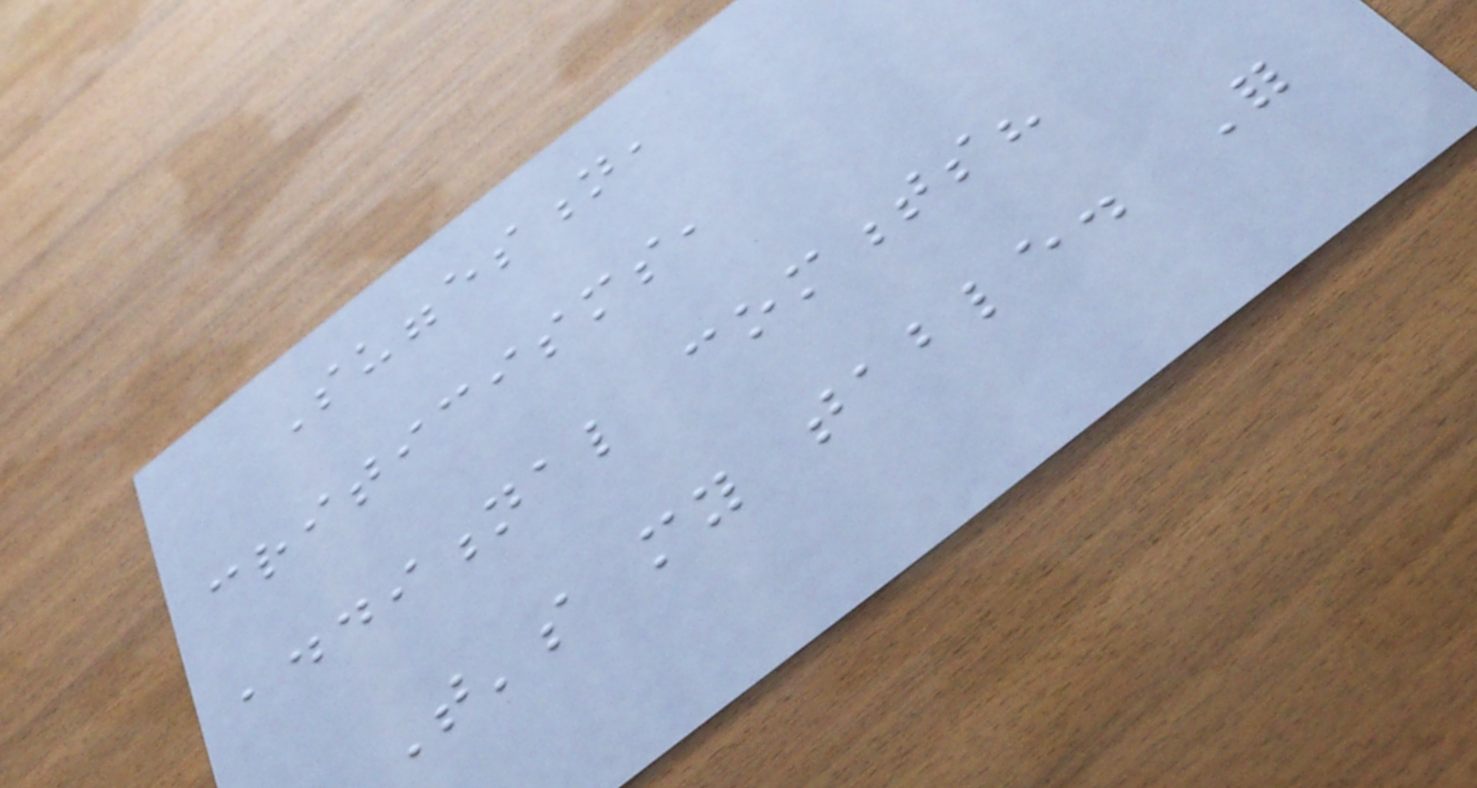Suggestion,
criticisms,
additional comments?
That's my table. For
